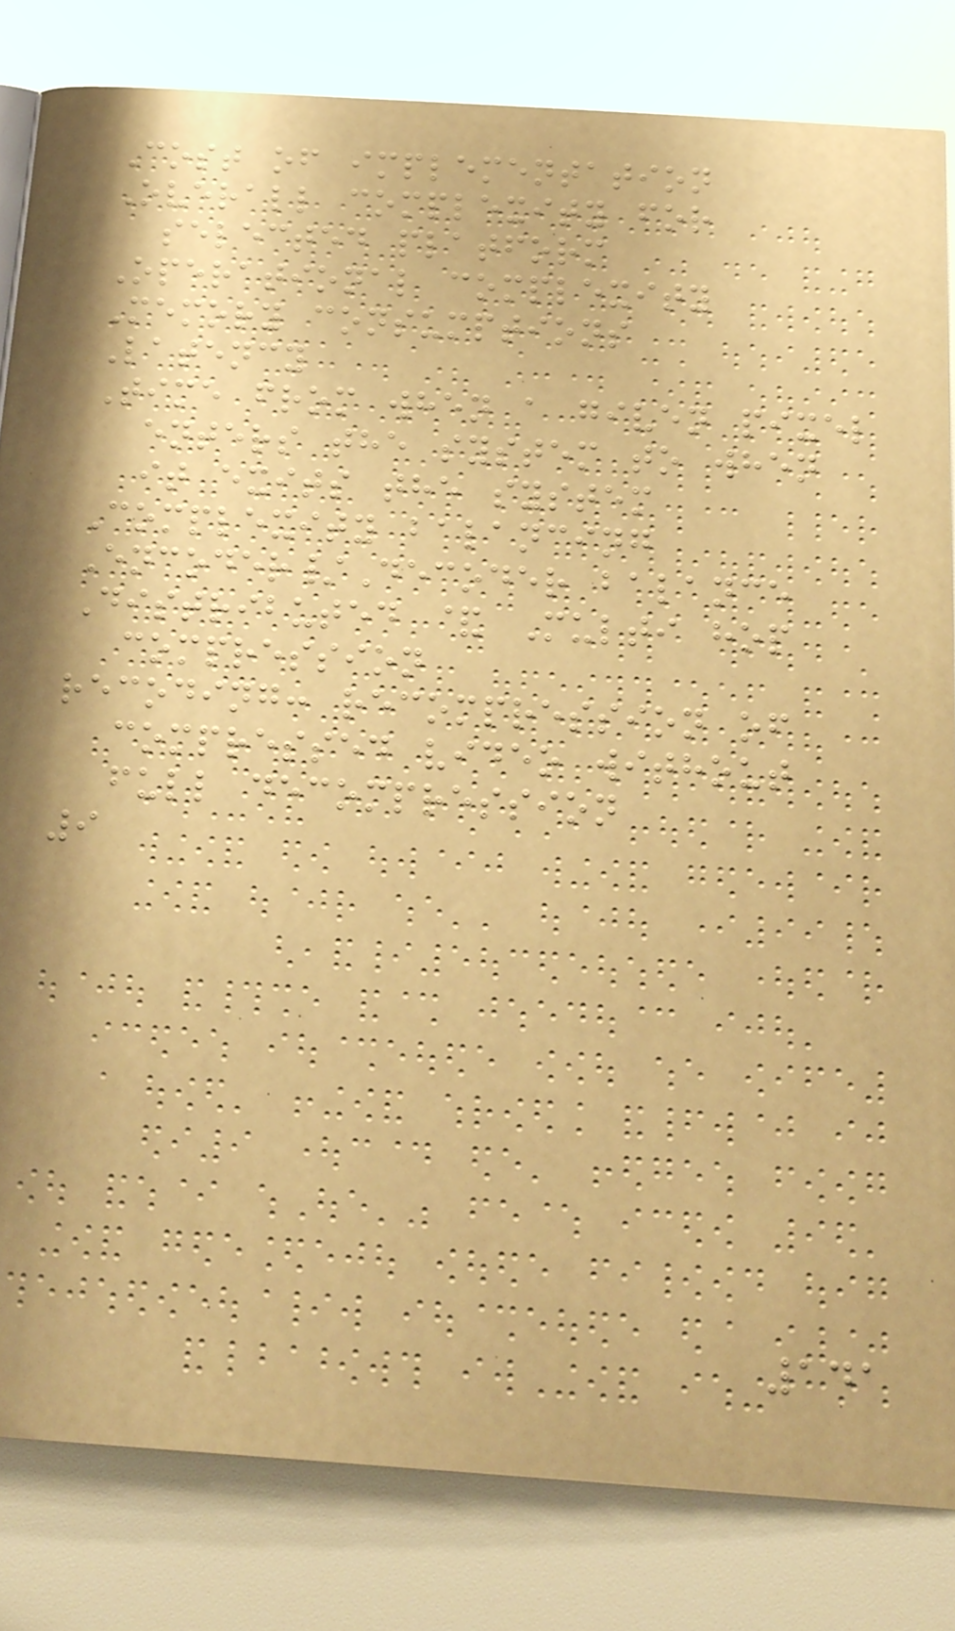Cost of implementation
Overall complexity for
selected platform
Operational complexity
Memory consumptions
Latency
Time from when a given pixel
enters the system to when
it exits the system
Complexity balancing
Encoder/Decoder balance
Distributed & Multi hop
compression
recoding: recompression of
compressed video without
full decompression
9
141
